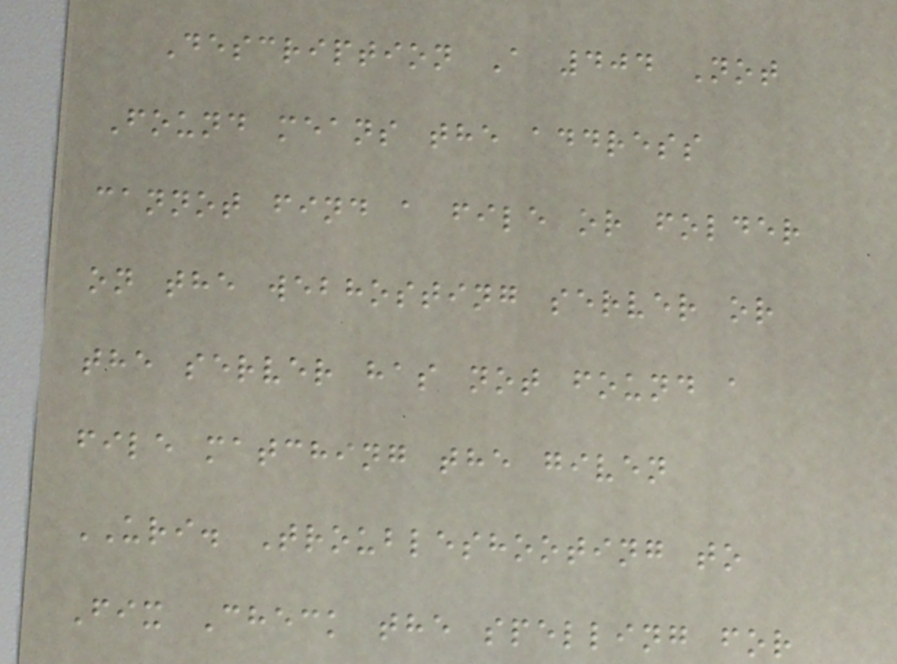Description A 404 Not
Found means the address
cannot find a file or folder
on the webhosting server or
the server has not found a
file matching the given
URI. Troubleshooting to
Fix Check the spelling for
